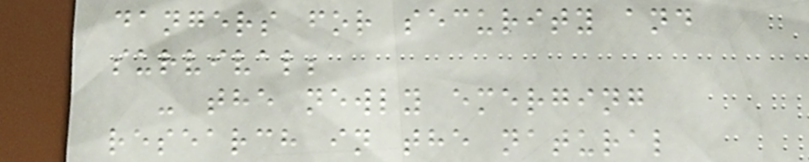dangers for security and
survival;
- the newly emerging
research in the natural
